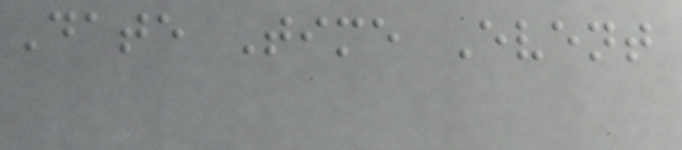Date Time Event
